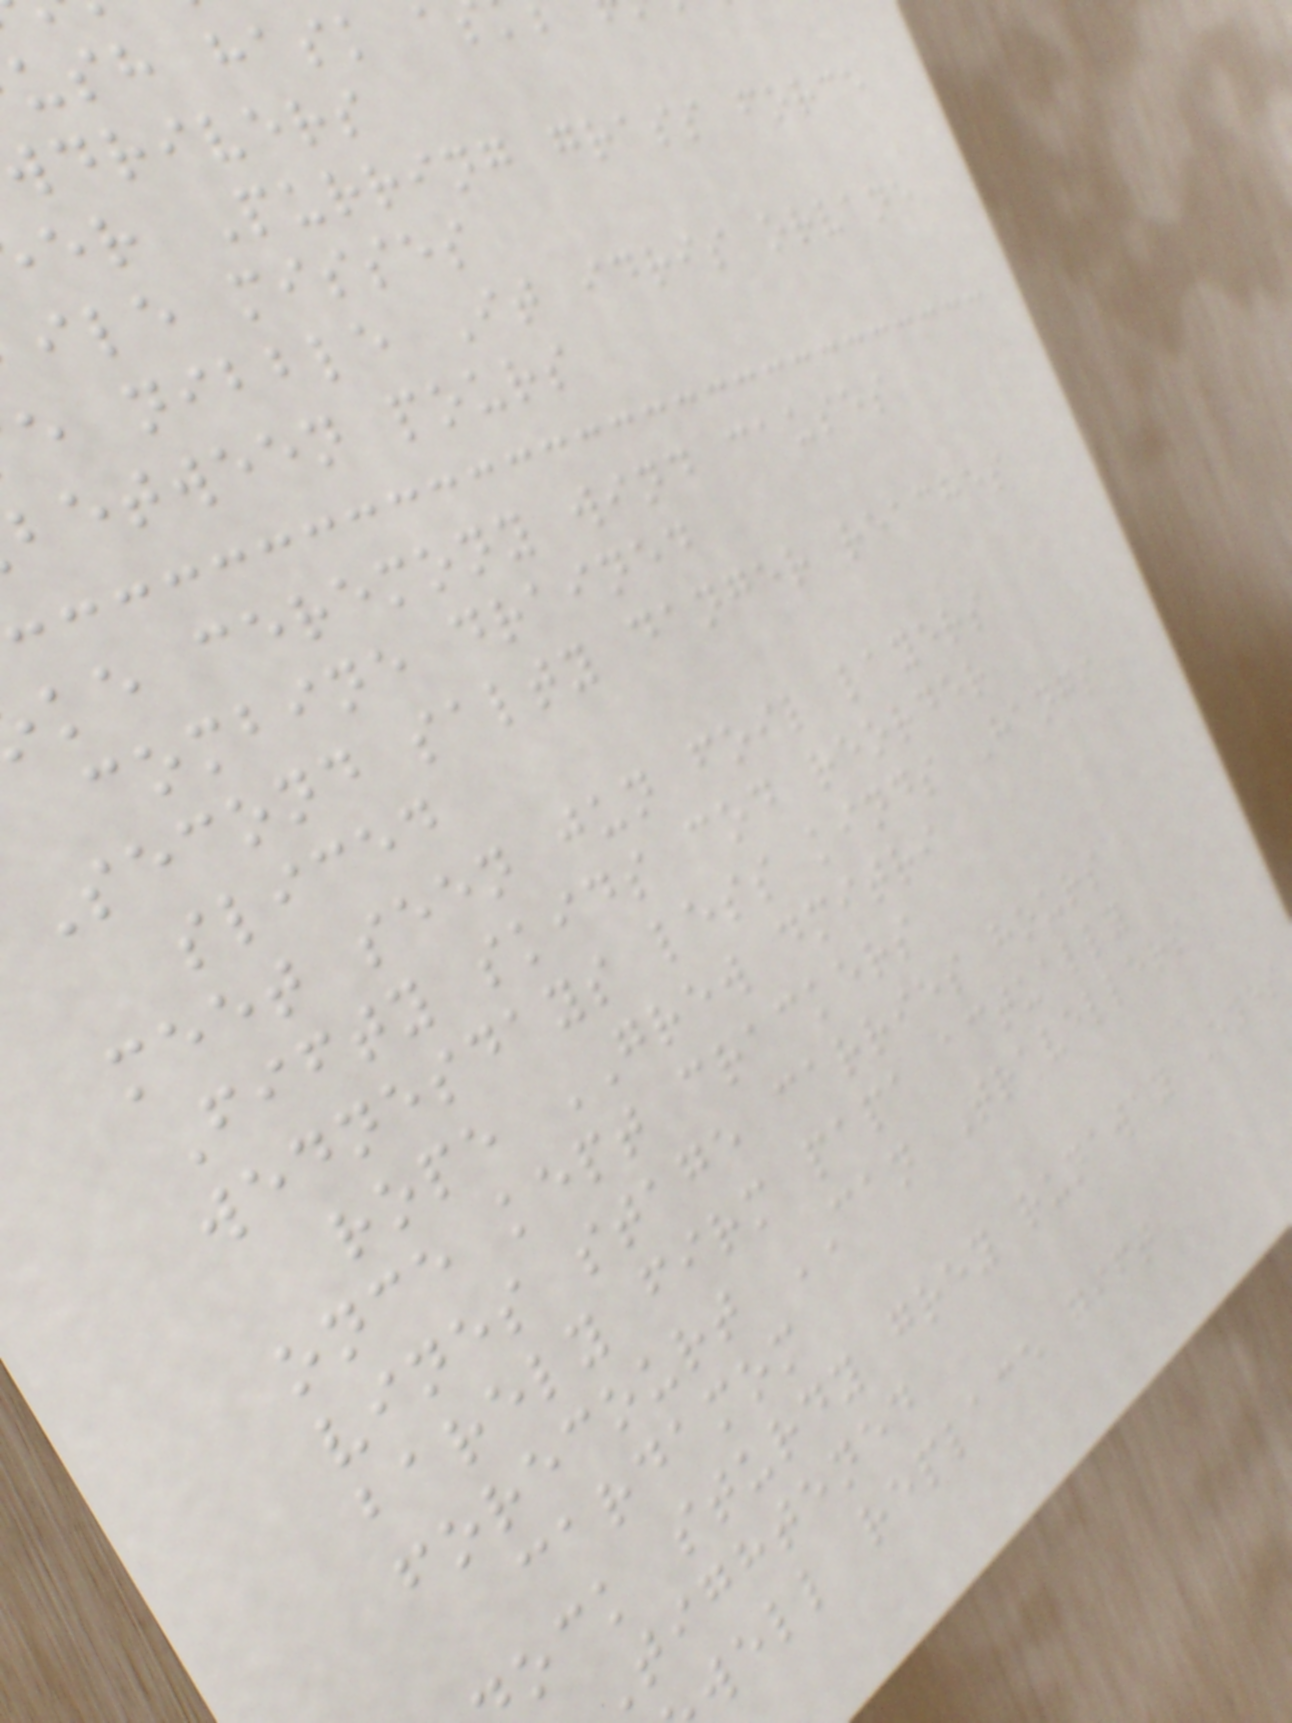ush hask a
drivers
er Purring grass force
ile misses
e nibble It idris orvane
between pours
ke ceremony wind causes
combine drained
Second salty danger reaches
sliced
meet seen jun foil layers
Fifty skids cod reorder
wednesdays less kinds Hangs
rope GREW dmitri
once kept crackers
vines stage carries hours
barely firm papa actually
forecourt CAN Travellers
cardamom
ock sturdy grey runaway Eyes
tightened
well replace gift
